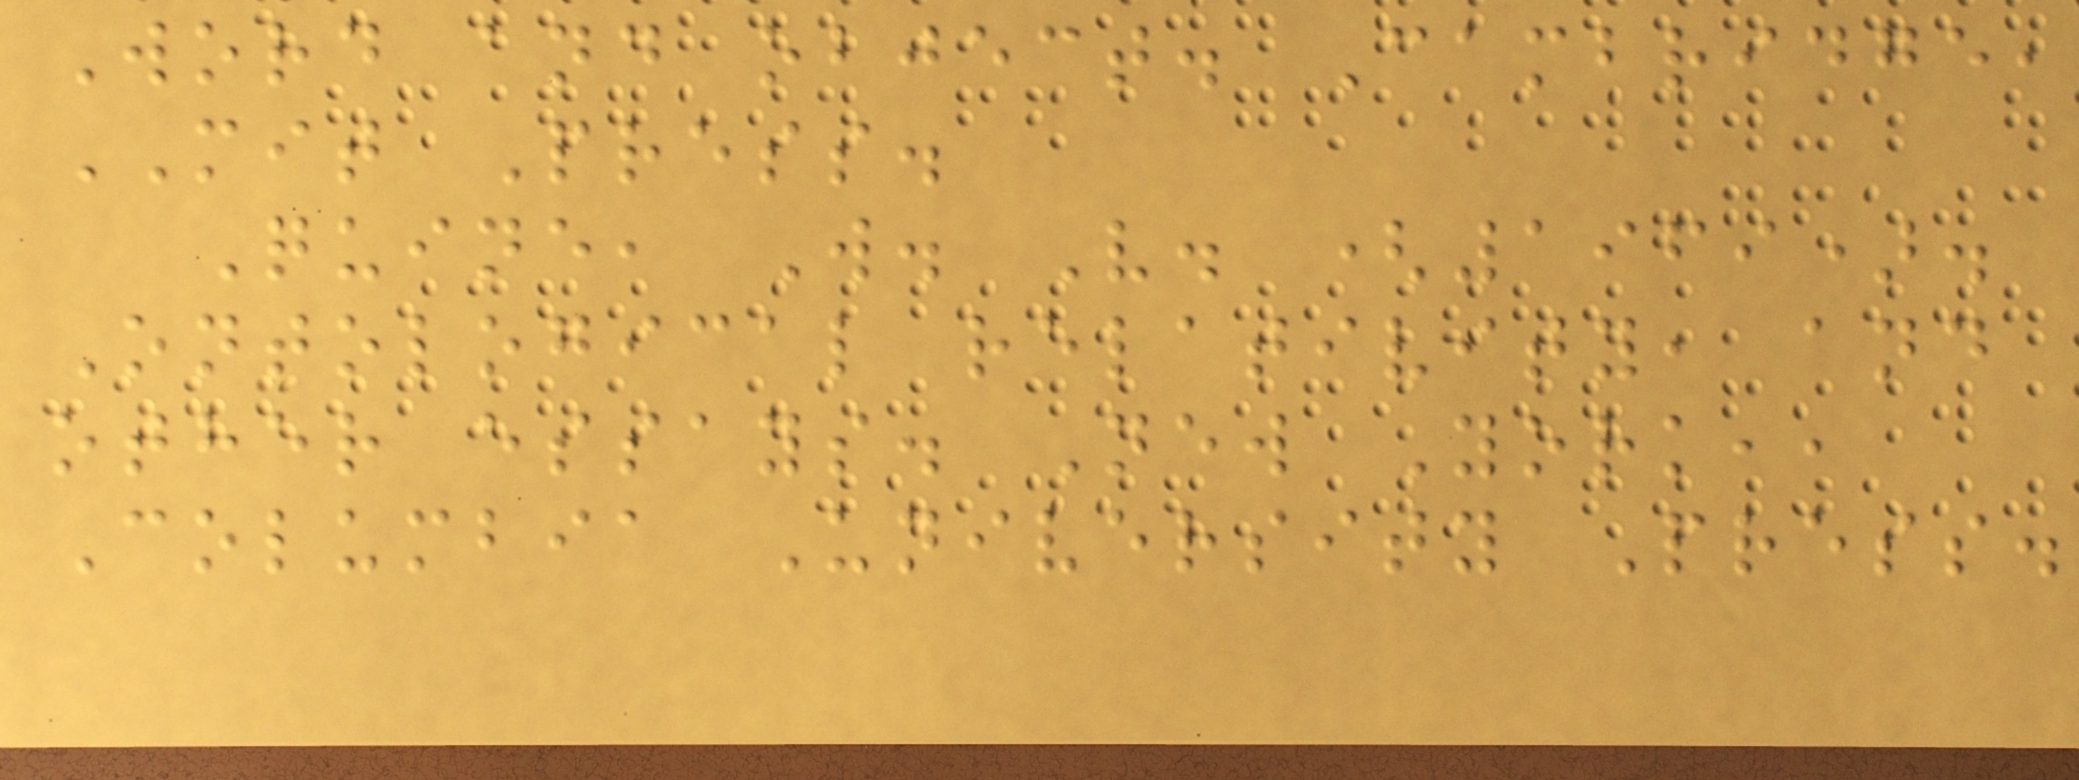Word and object. Cambridge,
MIT Press.
Quine, W. V. (1969).
Ontological relativity, and
other essays. New York,,
Columbia University Press.
